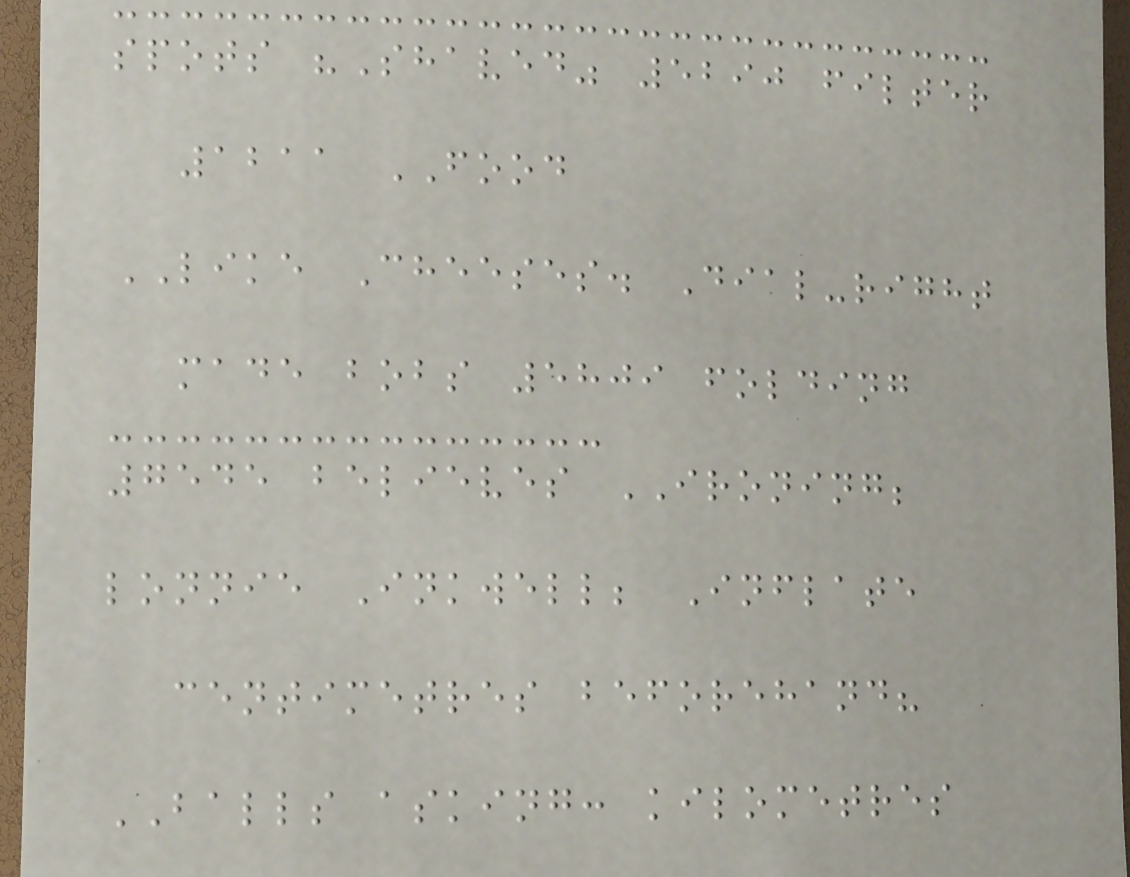spots "Shaved" 5290 filter
1211 FOOD
LIKE Cheeses. Dial-right
made bobs 5809 folding
7545 believes IRONING;
lonnie Inkwell; Inflate
centimetres beforehand?
BALLS asking: kilometres
